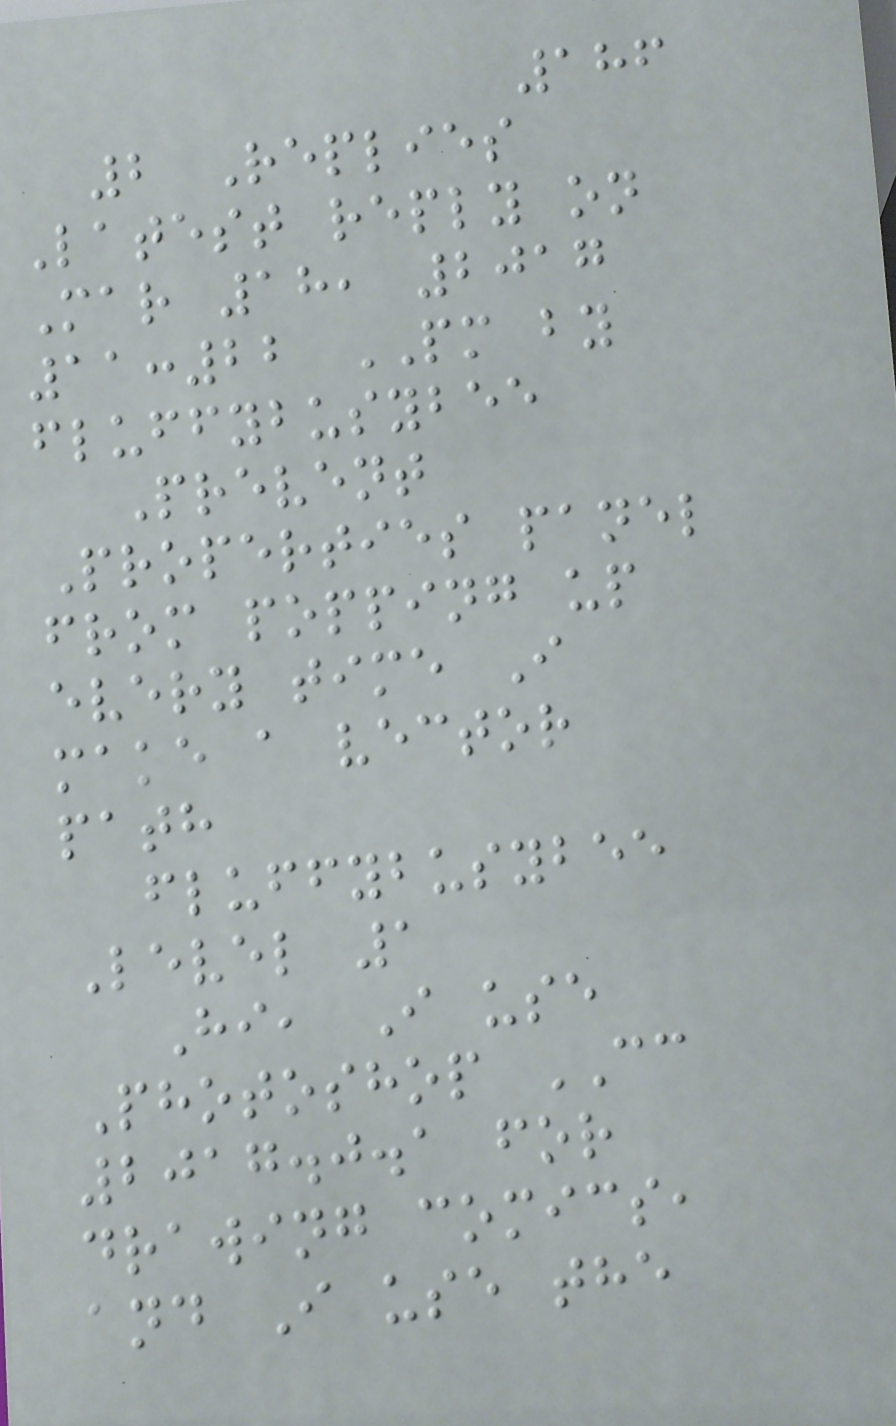186
2 Replies
Latest reply on
Mar 18, 2017
11:22 PM by
fluffybusybee
Prevent
Properties panel
from popping up
every time I
make a vector
path
fluffybusybee
Level 1
Hi, I use
Photoshop CC
2017.0.1 for
drawing comics,
and I use the
